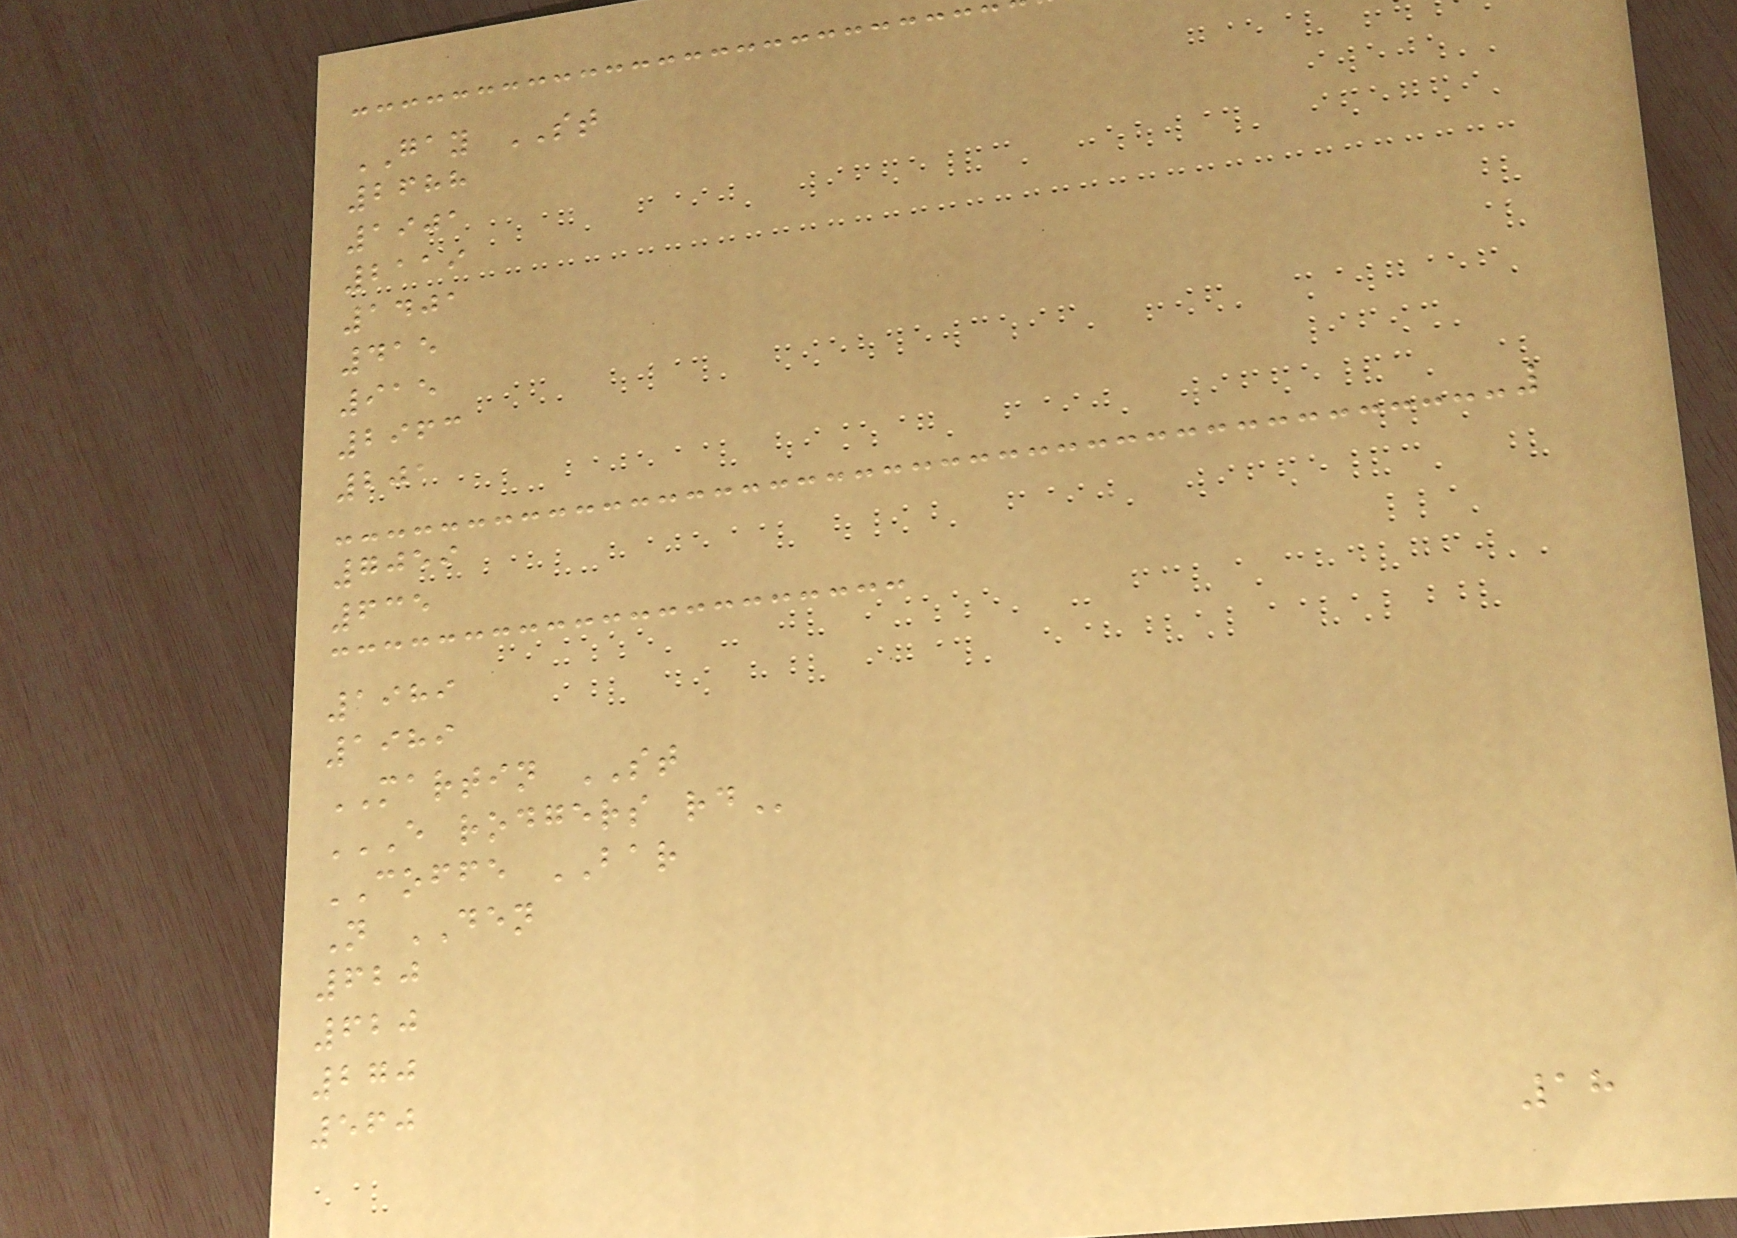GAY ST
2688
1901
2119
1401
415
915
2963
201
7059
635
1989
1989
MARTIN ST
E RODGERS RD
COFFE BAR
N DEN
620
620
270
560
18
